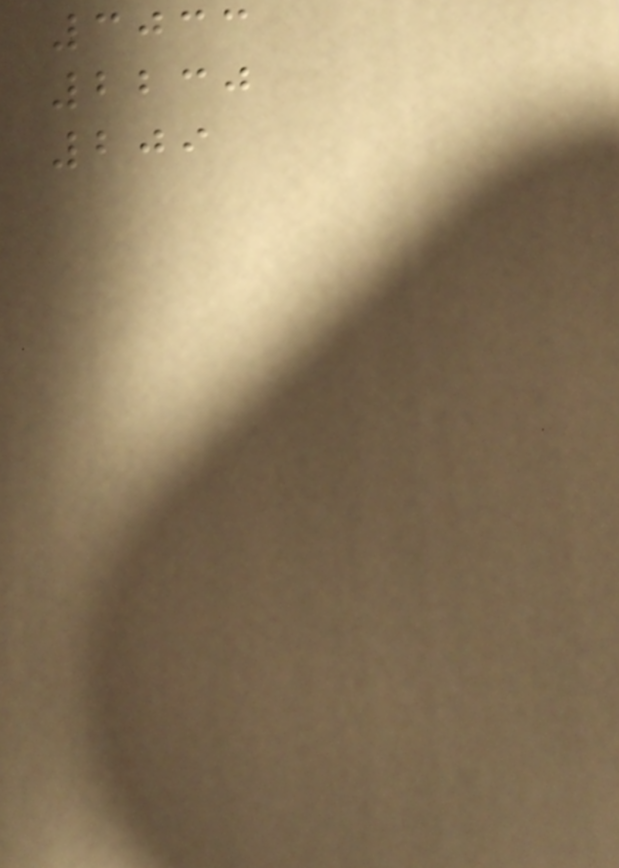3033
2230
209
